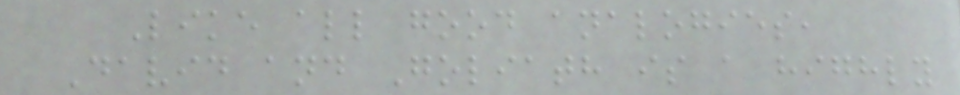Like all good analogies,
David and Goliath is a highly
